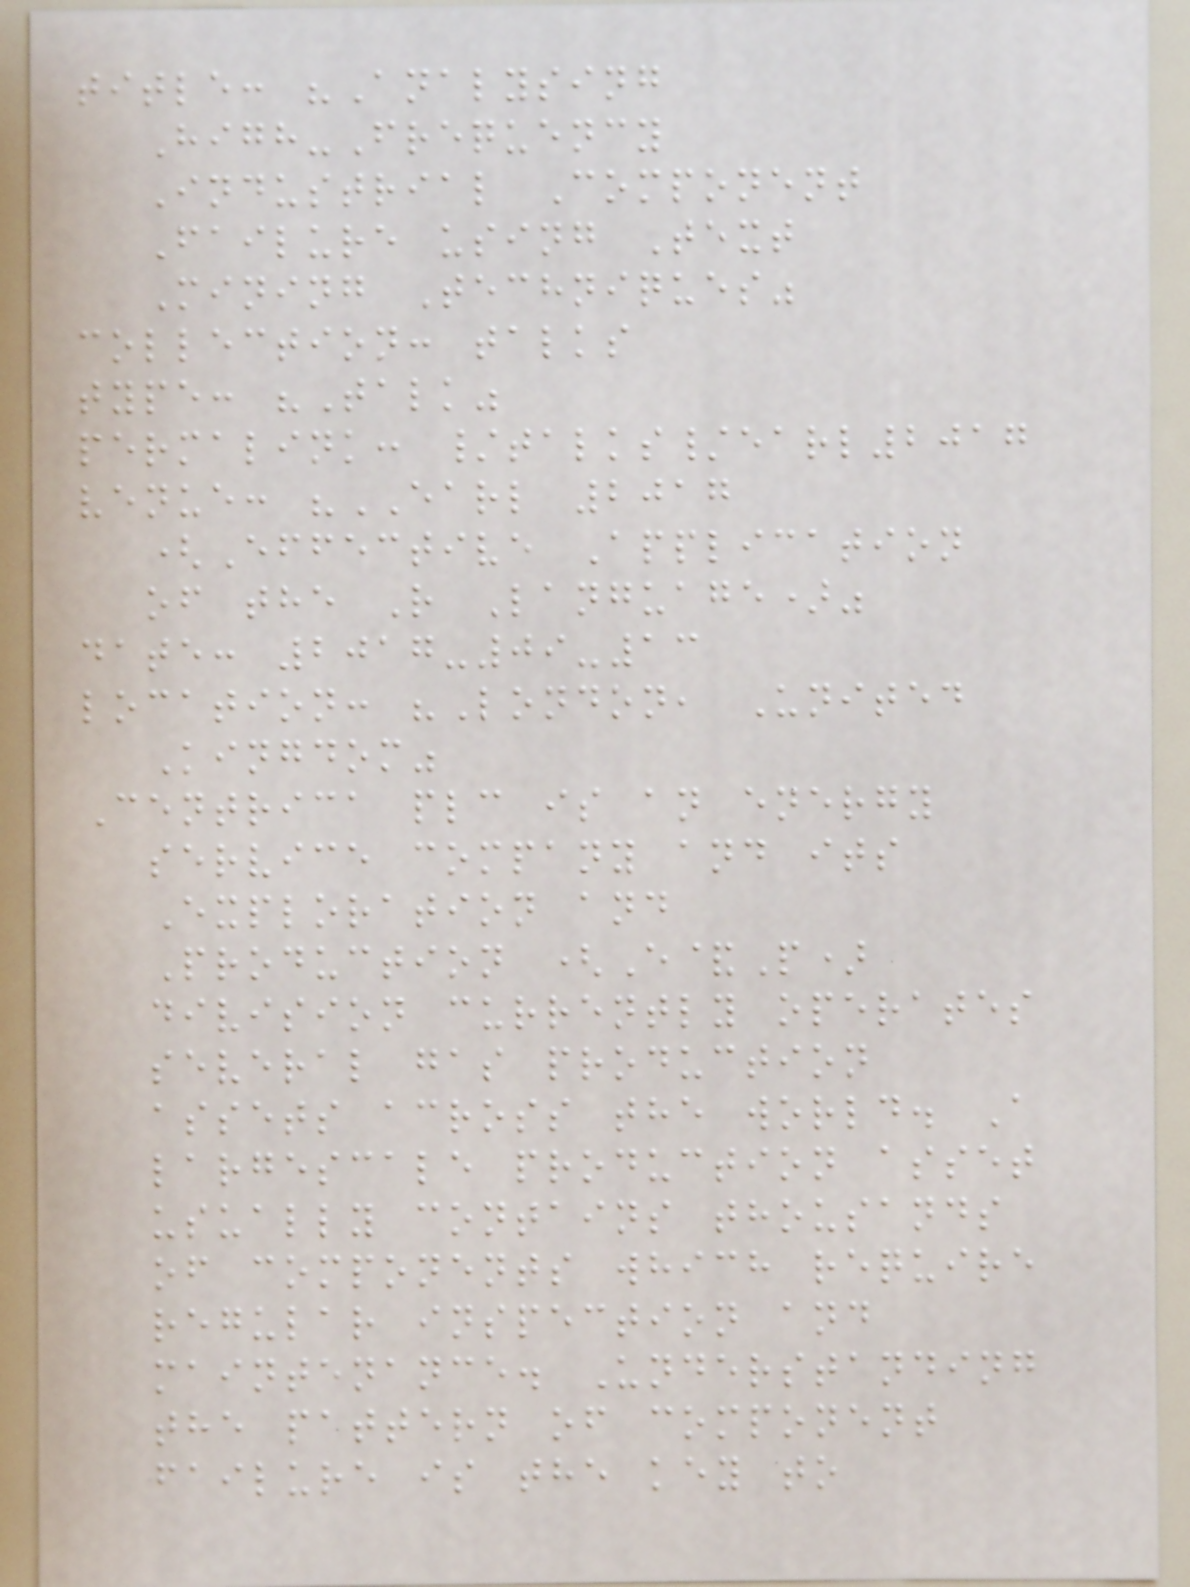title: "Analysing
High-Frequency
Industrial Component
Failure using Text
Mining Techniques"
collection: talks
type: "Talk"
permalink: /talks/earl2017
venue: "EARL 2017
(Effective Application
of the R Language)"
date: 2017-09-13
location: "London, United
Kingdom"
Centrica plc is an energy
service company and its
Exploration and
Production (E&P)
division currently operates
several gas production
assets across the world. A
largescale production asset
usually contains thousands
of components which require
regular inspection and
maintenance. Understanding
the pattern of component
failure is the key to
